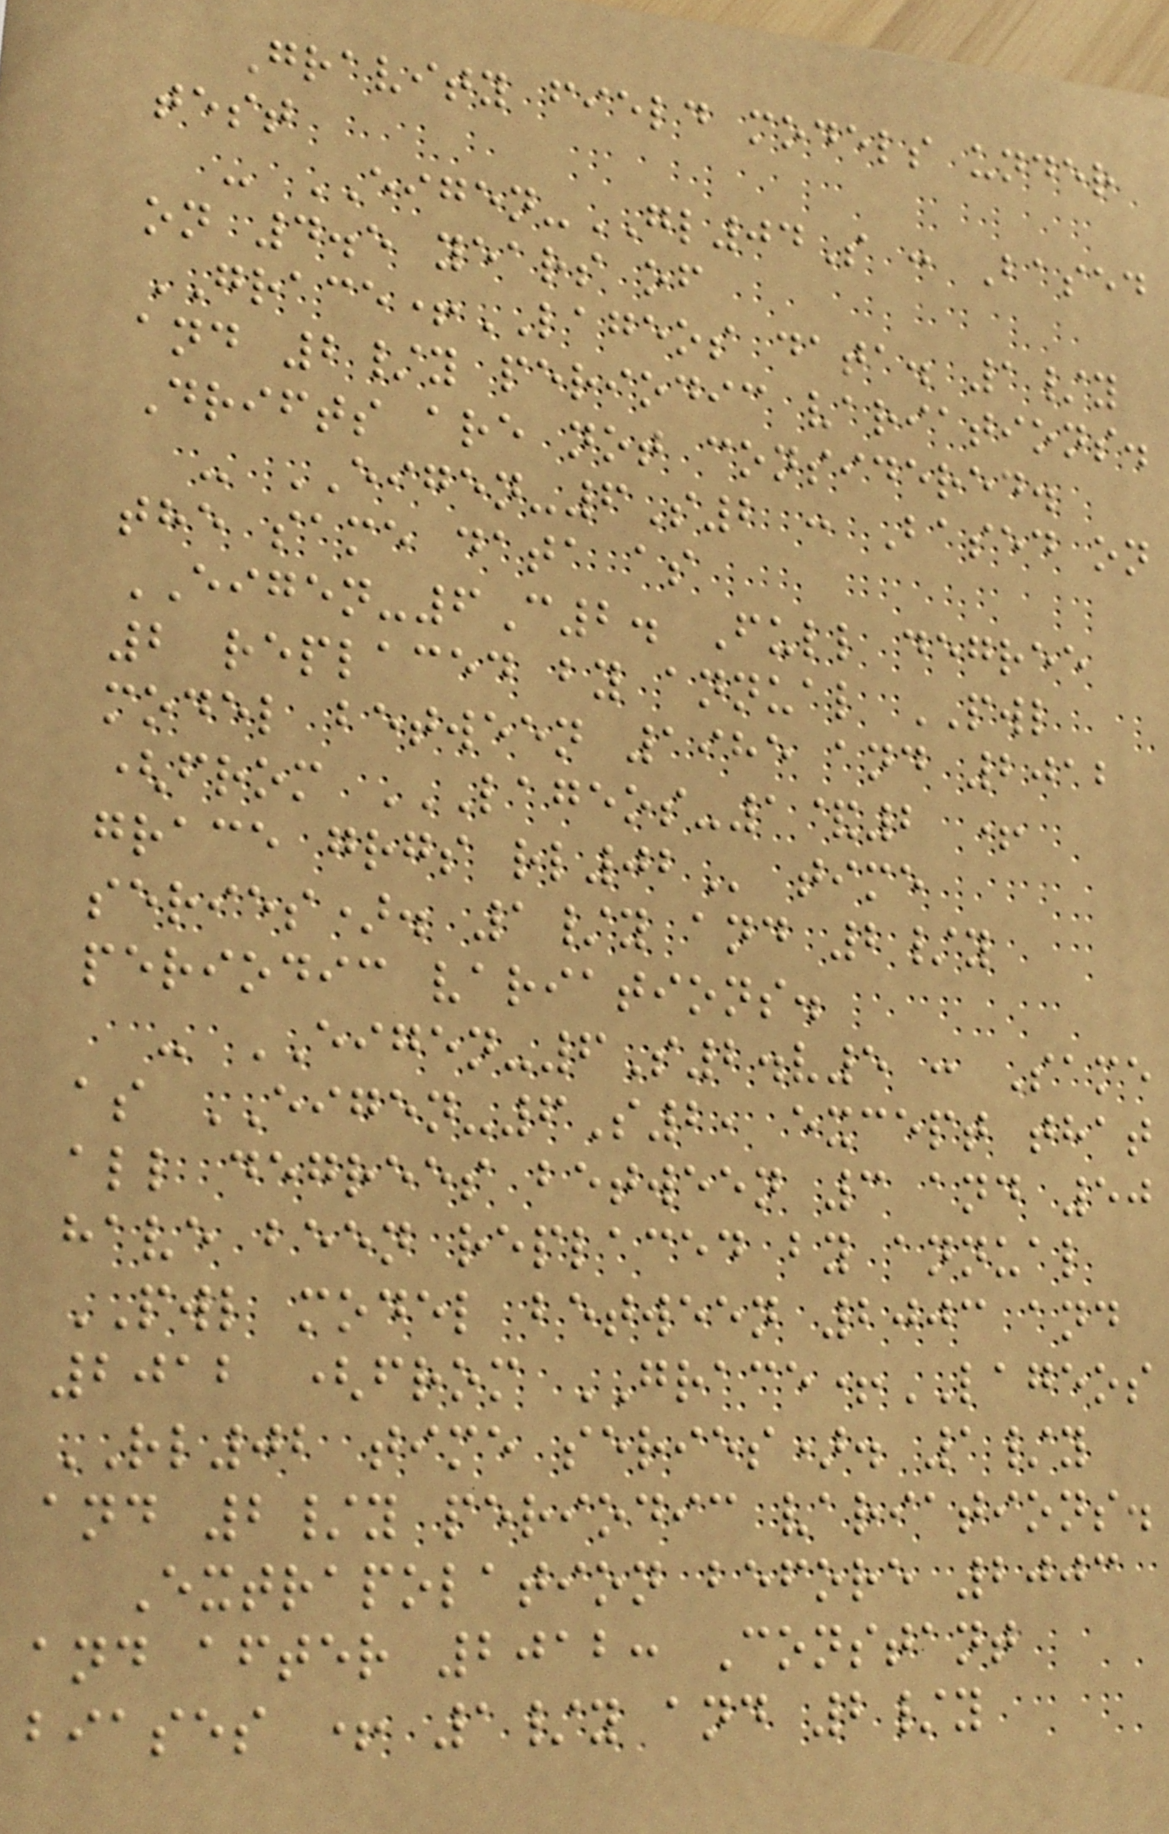Gravity field models under
test
- EIGEN-GL04S : Based
on 4.5 years of
GRACE+LAGEOS data. 1/y
and 2/y periodic variations.
Drifts are not considered.
- EIGEN-6S2 : Based on
the same data as
EIGEN-6C2. Full degree
2 replaced by annual PWL
model between 1985 and 2012
(from LAGEOS-1&2 +
GRACE GRGS RL02 time
series). 1/y and 2/y
periodic variations.
- EIGEN-6S2.v5 : Same
as EIGEN-6S2, except that
all degrees between 3 and 50
have been replaced by annual
PWL model between 2003 and
2012 (from GRACE+LAGEOS
RL02 time series). 1/y
and 2/y periodic variations.
Extrapolation before 2003
and after 2012: Constant
biases + 1/y and 2/y
